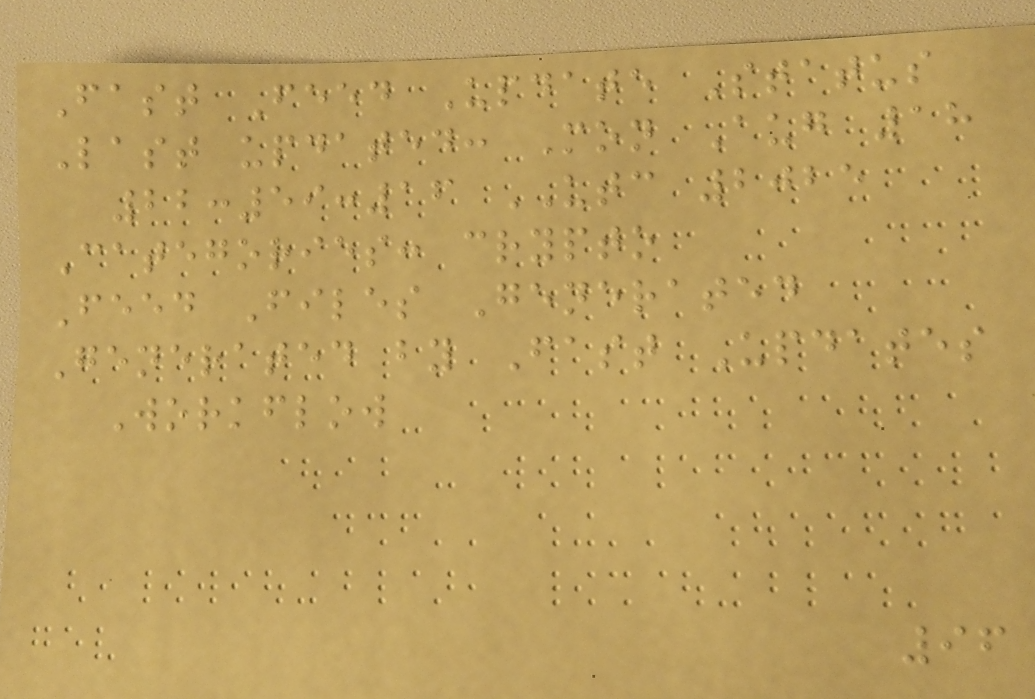Fast Feed Update Status
Last updated: Mon Aug 18
22:59:16 UTC 2025
Categories: crypto
Feed Files Generated
Generated by Fast Updates
Workflow
96
